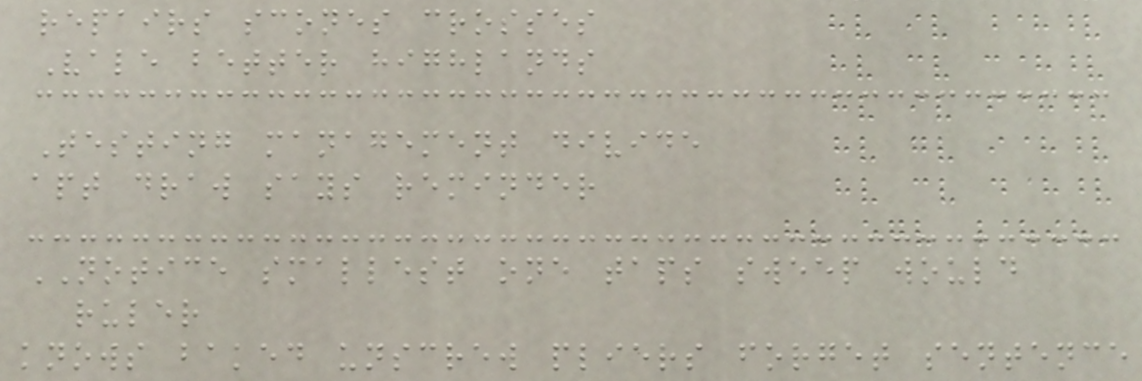repairs scones crosses
Vale better highlands
Testing management divide
apt draw says reminder
NOTICE smallest one taps sweep would
ruler
knows baked unscrew pliers forget sentence
